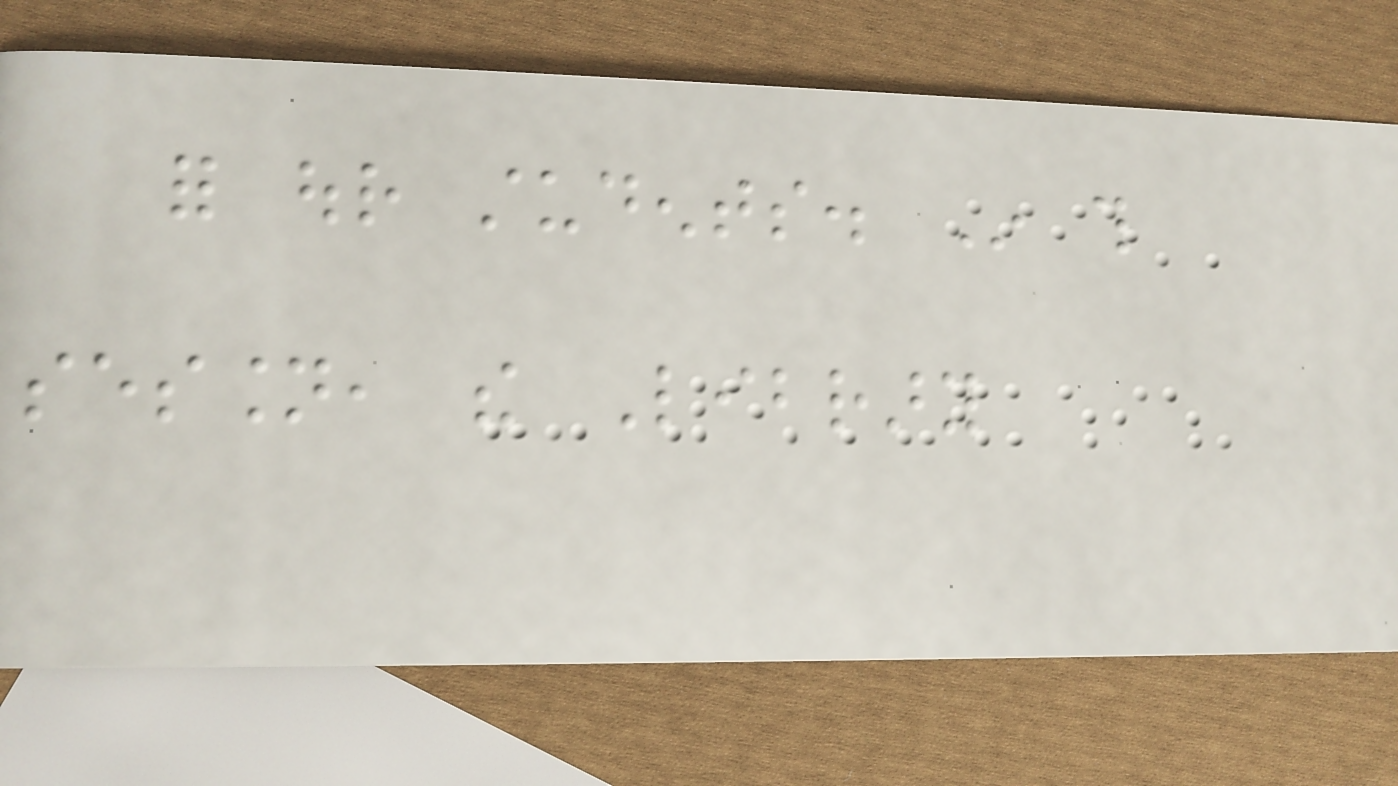for our students. In this
session, the Library
